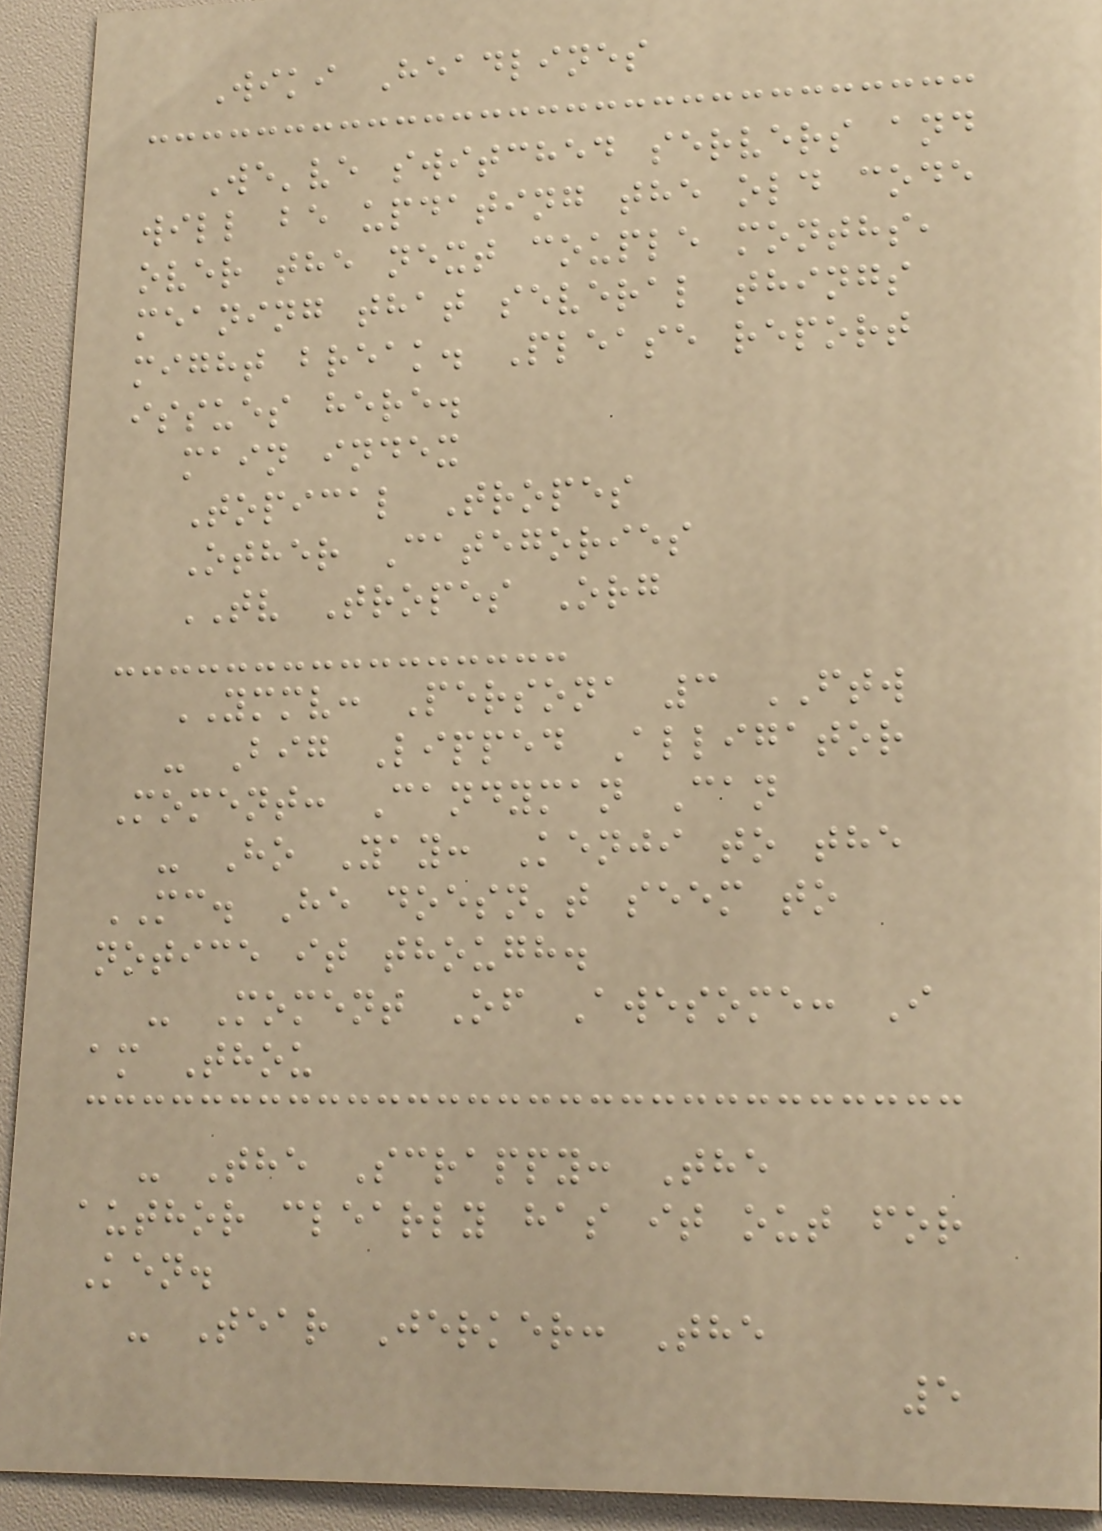Wiki Headlines
We've switched servers and
will be updating the old code
over the next couple months,
meaning that several things
might break. Please report
issues here.
main index
Topical Tropes
Other Categories
TV Tropes Org
YMMV: Persona 3 FTW
- Big Lipped Alligator
Moment: Candyman Can
- Ho Yay: Kenji to the
MC. He doesn't seem to
notice it though.
- Moment Of Awesome: I
am Thou
- The Scrappy: The
author clearly has it out for
Ken.
- Tear Jerker: The
5
